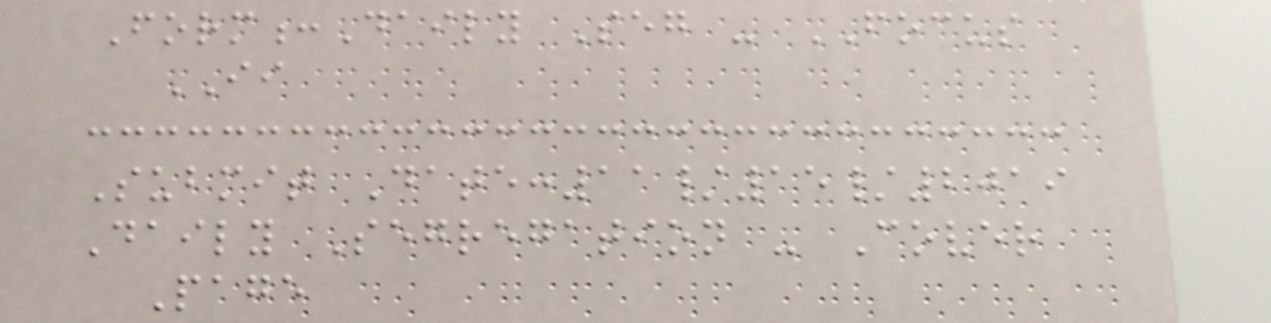Form:Daily Seg - FOCUS
II
Submit Date:11/15/2019
Daily Segregation - Cover
Page
